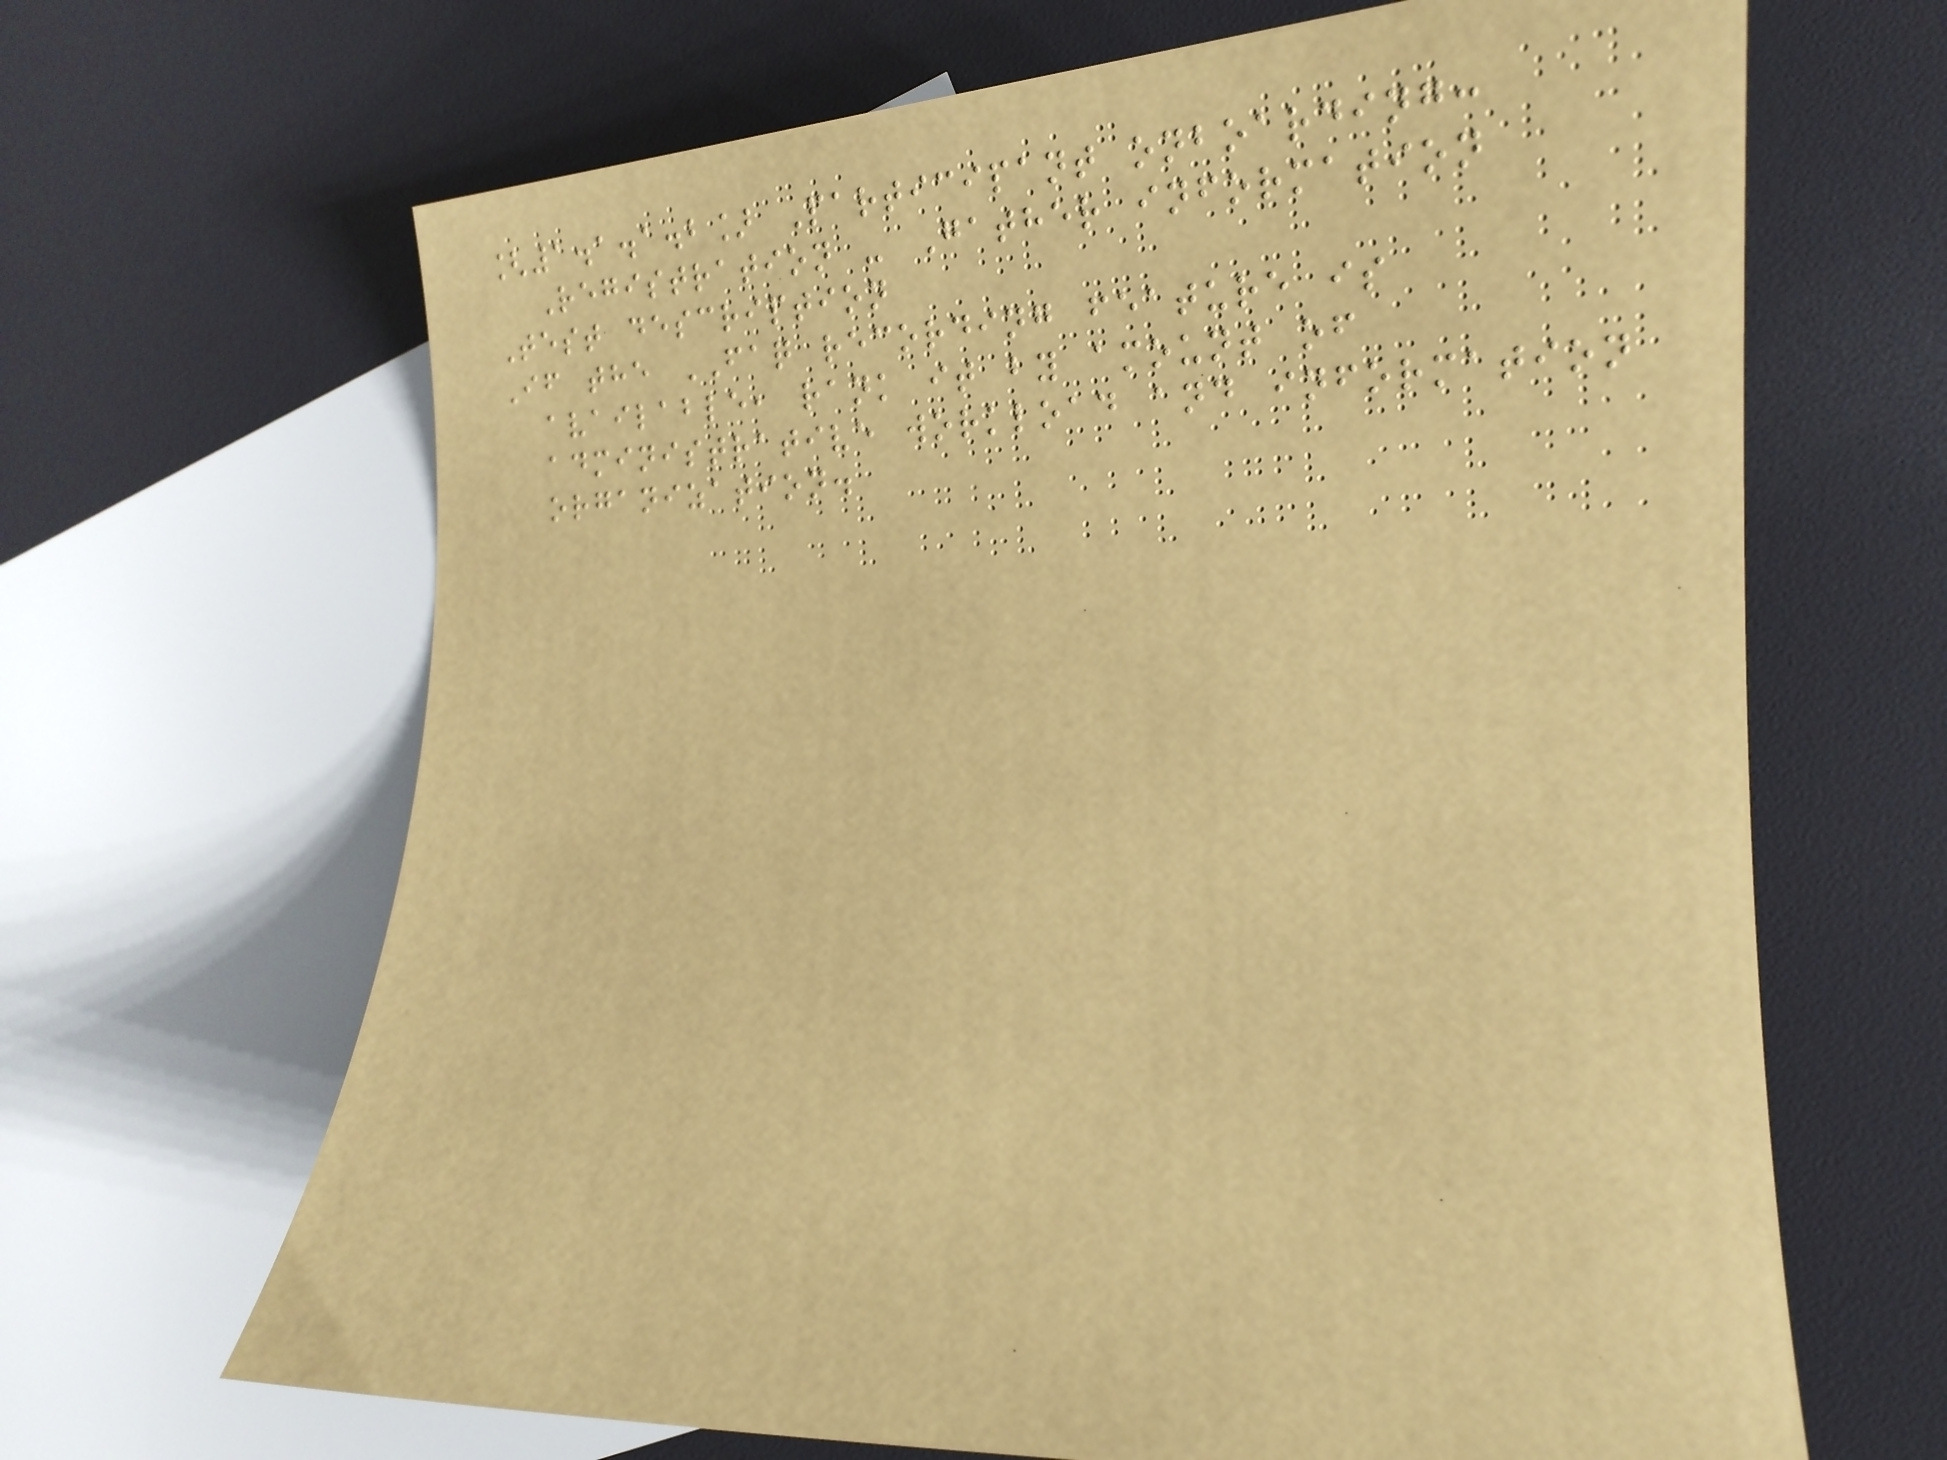[1.1.1.2] Participant onboarding:
Registration - Gather information
Test description
If the FAQ recording feature is
available, rank it by amount of
administrative workload and information
organization.
